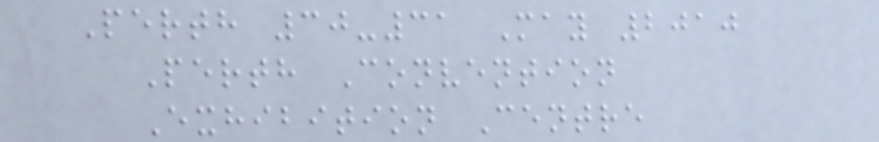Perth 30-31 May 2010
Perth Convention
Exhibition Centre
